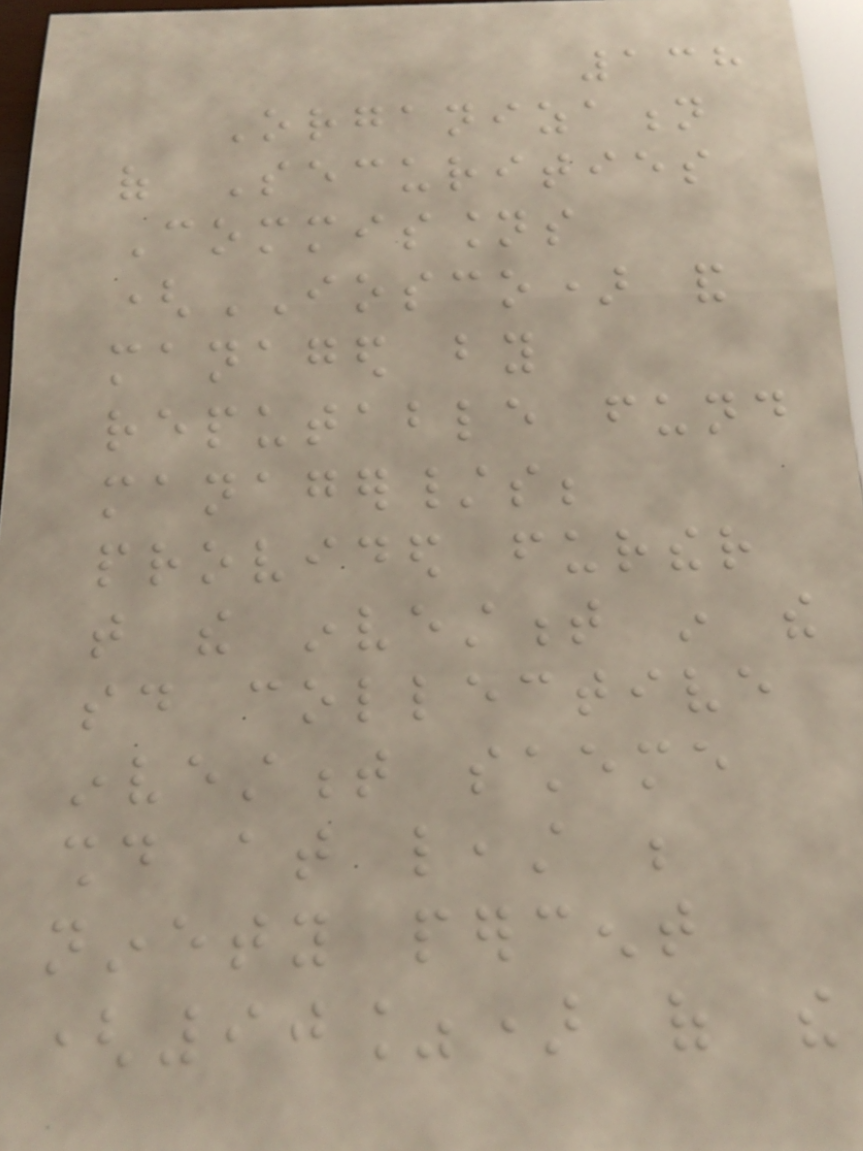138
Organization
of Securities
Commissions
(IOSCO) and
managed by
reputable fund
manager/s;
provided further
that the investment in the
said collective
investment scheme
should at least be
ninety percent
(90%) of the
